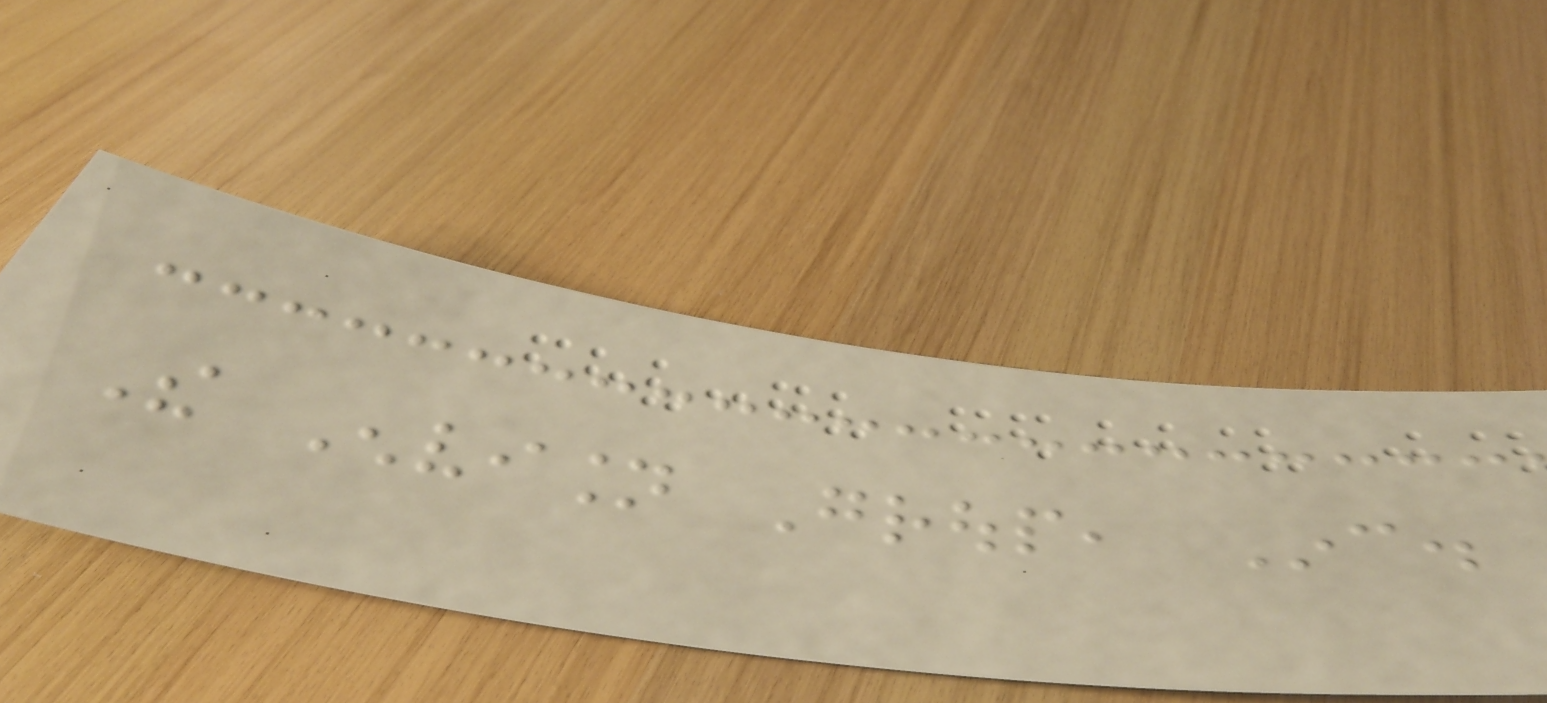The Envision Group, Inc.
